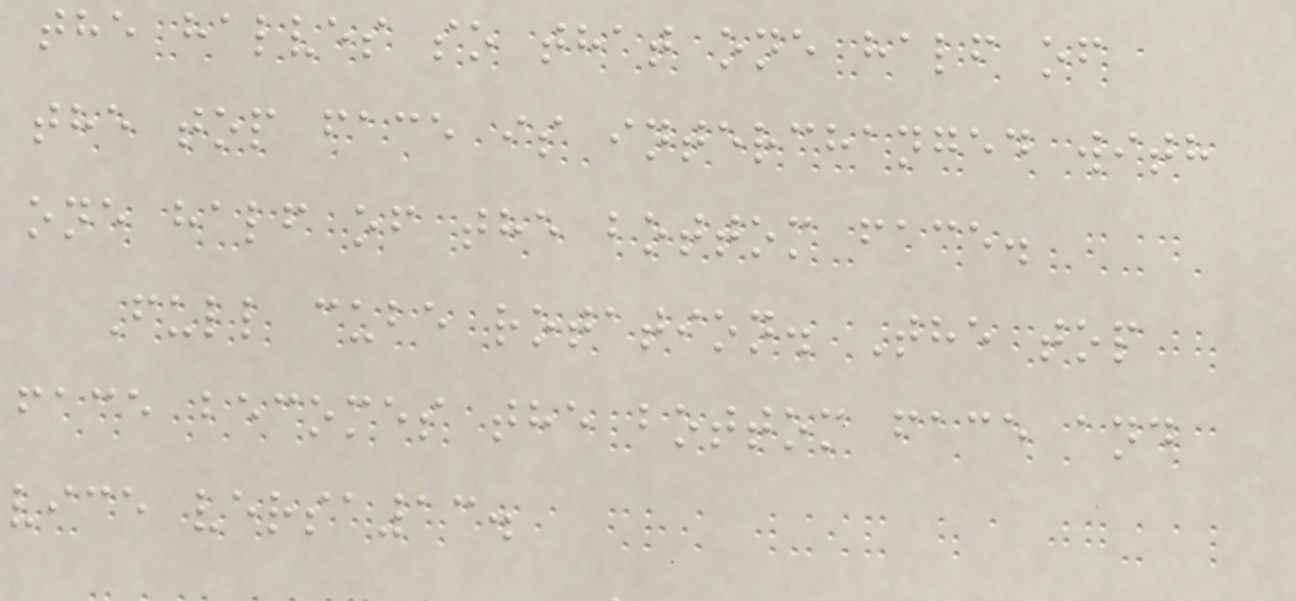the halves so that one half of
the top face is interchanged with
one half of the bottom face.
Full cube rotation. The top
face becomes the bottom face and
vice versa13.
